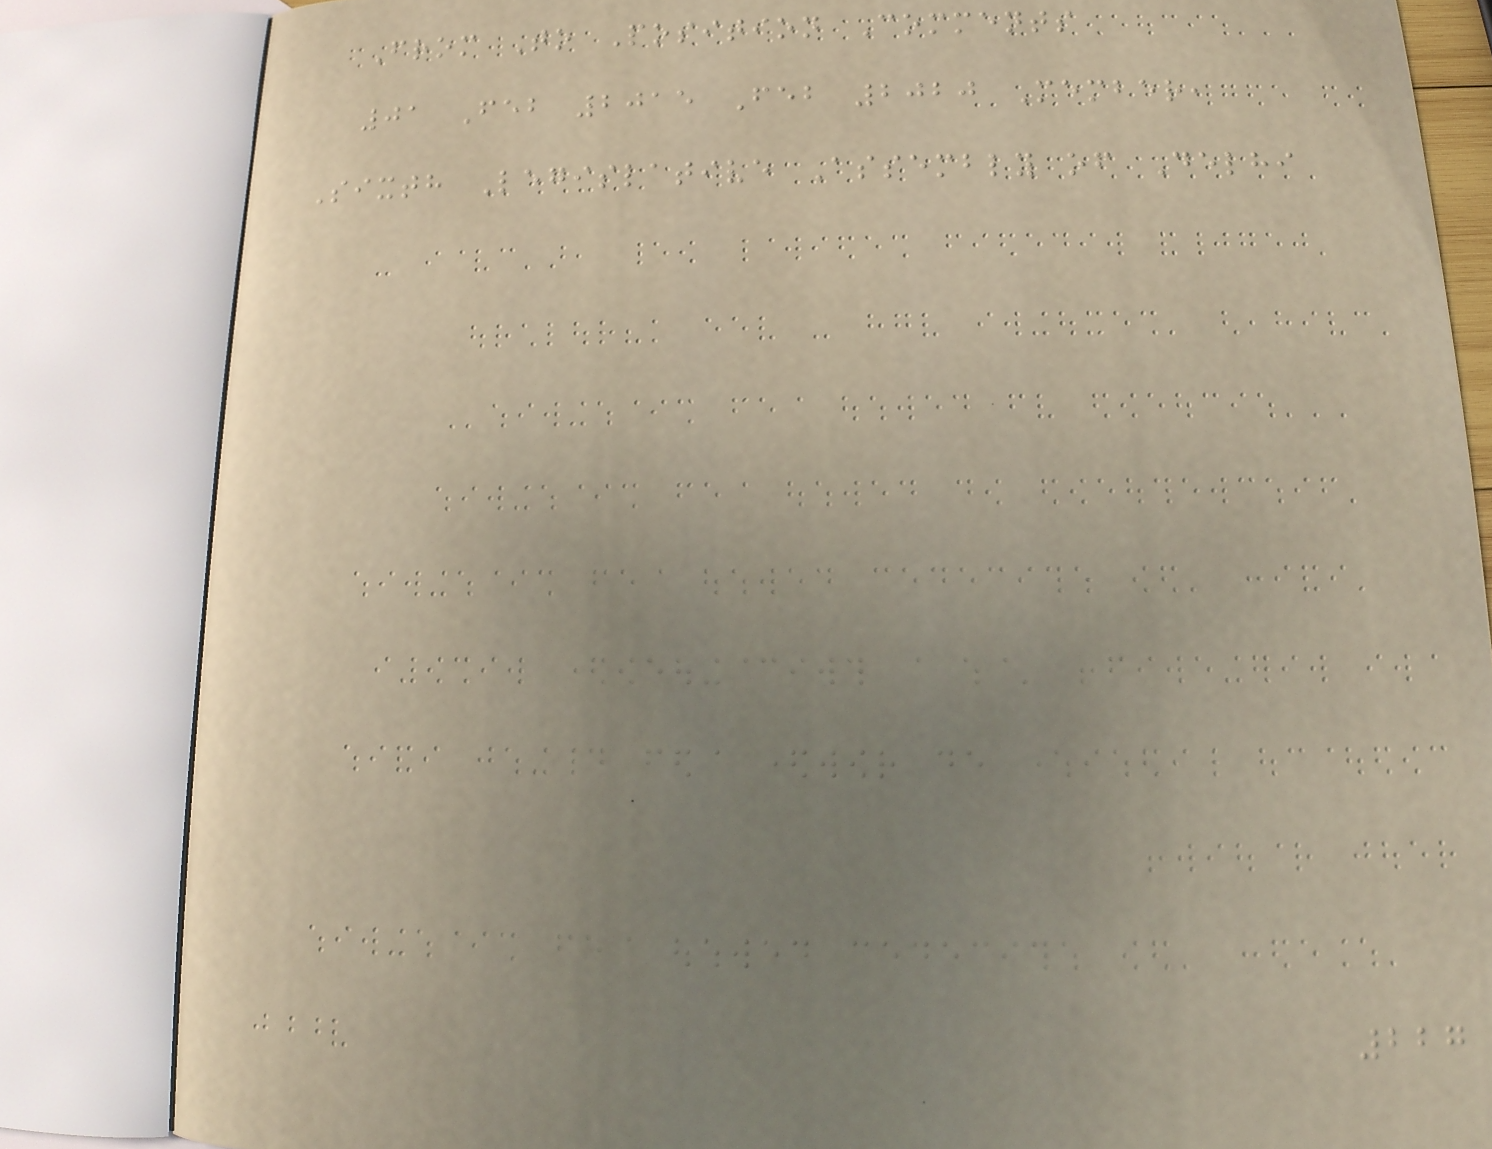From To Position Comments
01 Feb 2015 Feb 2020 Member,
Sixth Legislative Assembly of Delhi
227
